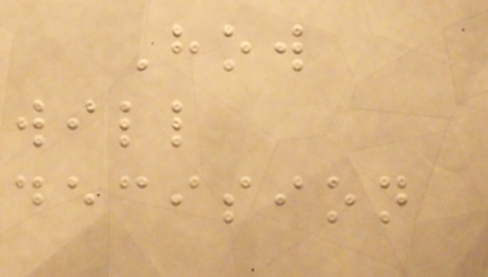How
will
decision
